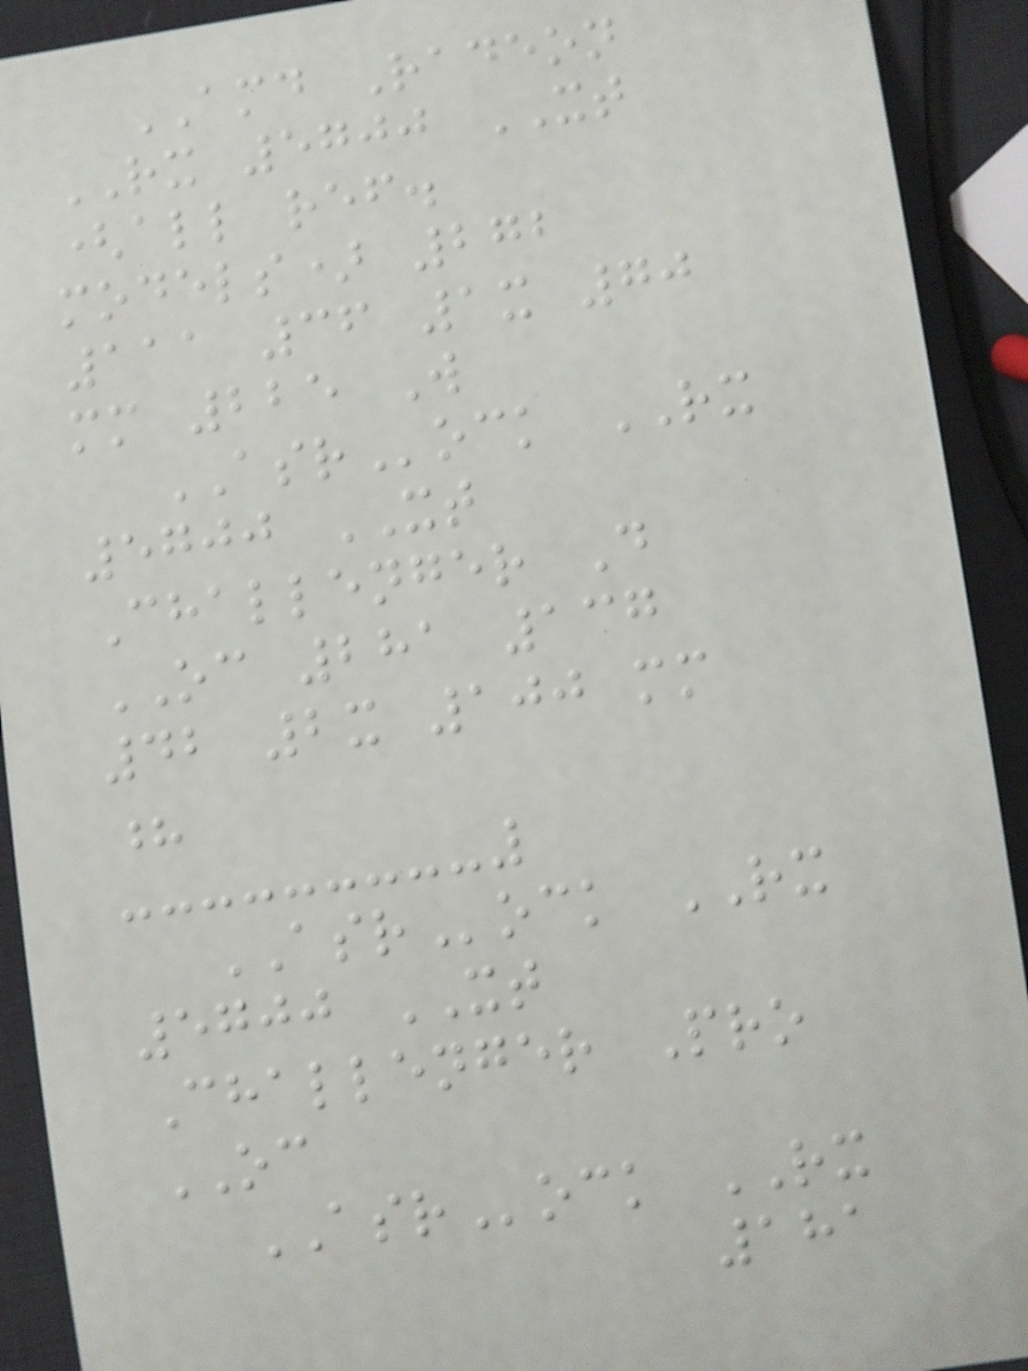AMD Radeon
RX 5700 XT
(all ref.
models) 272
111 36 1x 70
mm 225 W
ASRock RX
5700 XT
Challenger D
OC 281 137
42 2x 100 mm
?
ASRock RX
5700 XT
Challenger Pro
OC
ASRock RX
181
